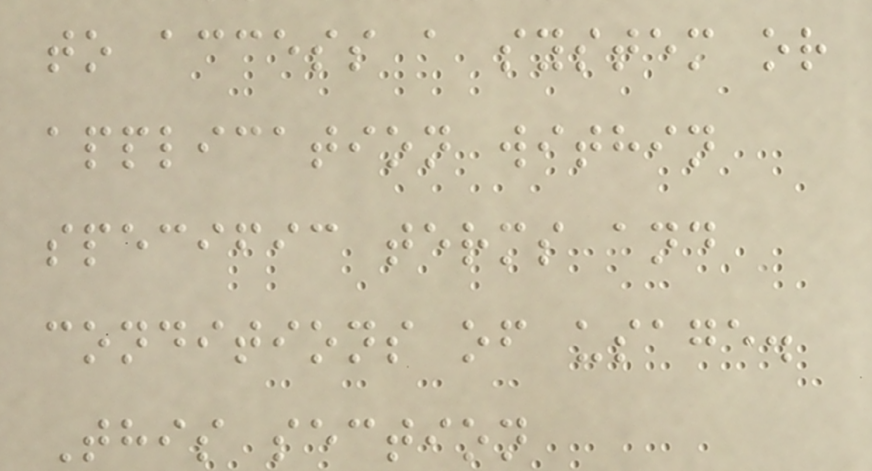to access a system or
application within
specific terms and
conditions of usage.
This section
